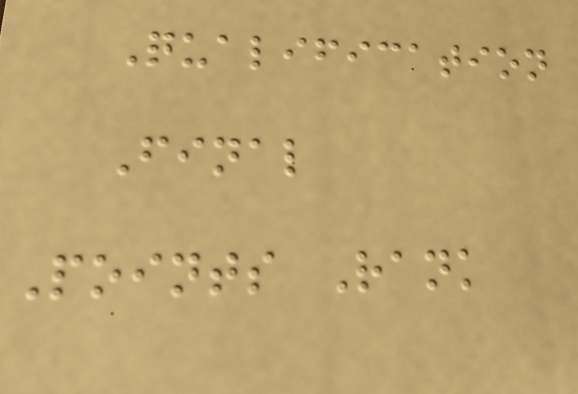Qualification
Final
Points Rank
